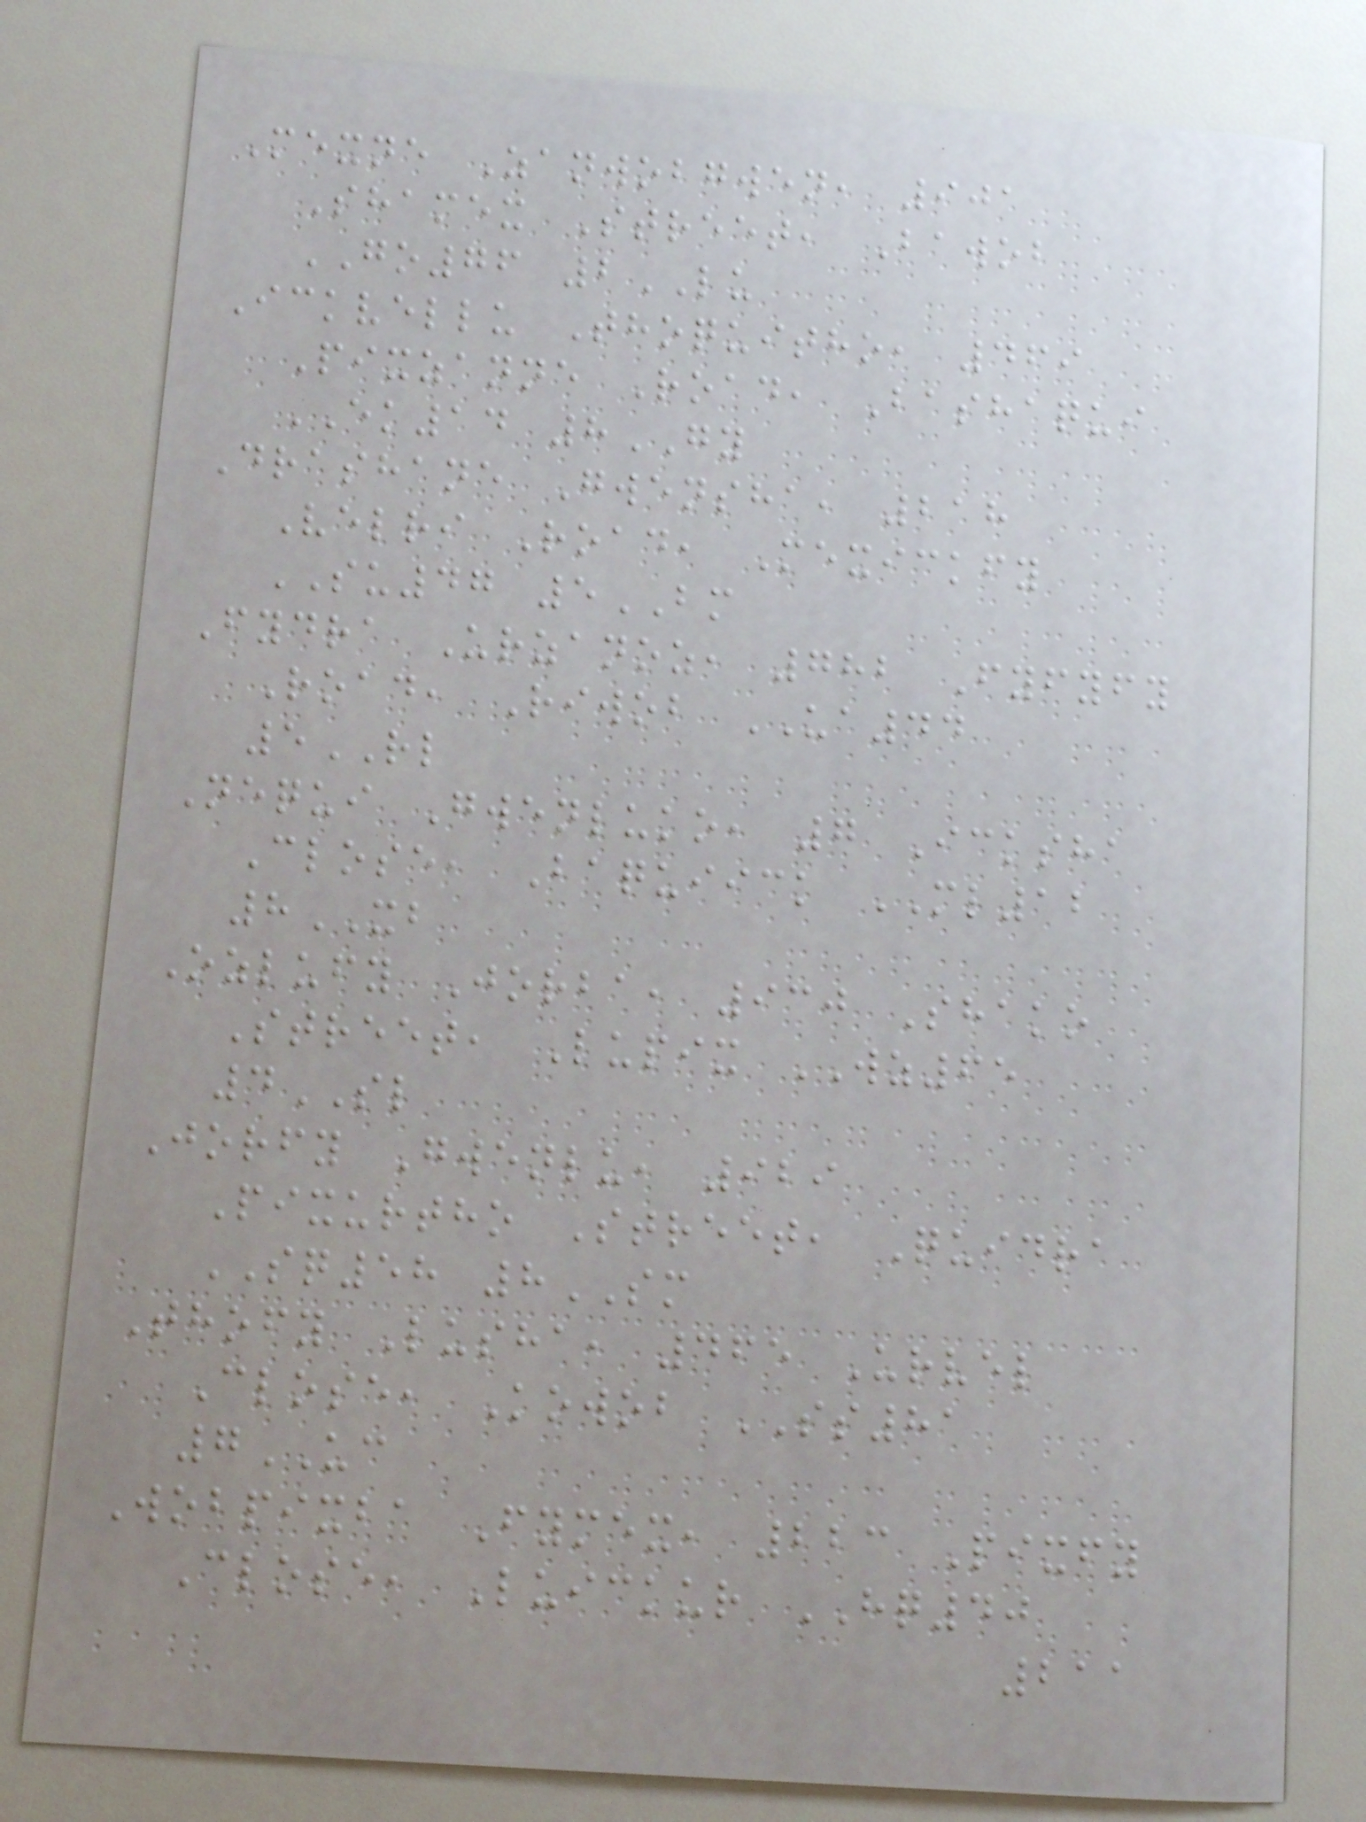Mexne Zanwobgwen, 901
Shamex Street, Bawob
GO76 2LU
Ickvellu Thoquitho, 469
Pixzanne Road, Bashaqui
EK14 8GY
Drashane Gwensha, 218
Velri Road, Mexickfy
SU47 5BM
Fydra Urzanoz, 782 Fyfyfy
Road, Riwob UA44
5RL
Nequi Gwenluko, 7 Icksha
Close, Baquiick ML12
8XB
Ozlufy Jorba, 930 Shako
Street, Lupix WZ65
4SL
Jorfy Gwenlu, 929
Pixurtho Street, Quidra
SQ58 8SM
Thofy Lusha, 465 Urvel
Close, Kowob SS81
7UC
Wobpixba Fymex, 223 Pixfy
Close, Luickur HQ40
211
